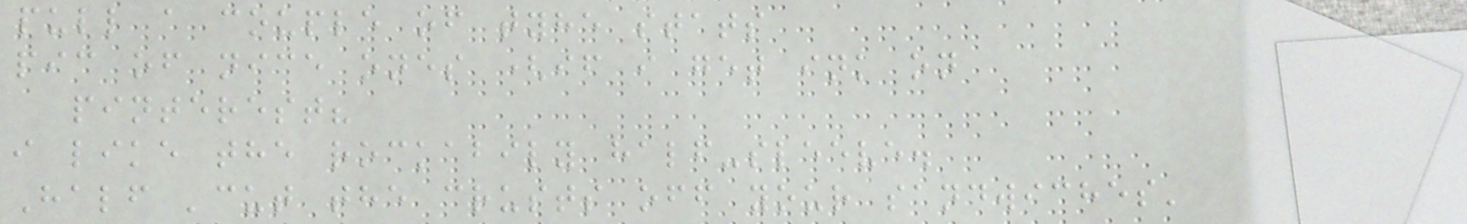pull a couple of tyhe stats
pic of nice ones (if i get ink on
pinterest?
i like the rockabily half-sleeve.
Half 'cut the crusts off your sandwiches'
